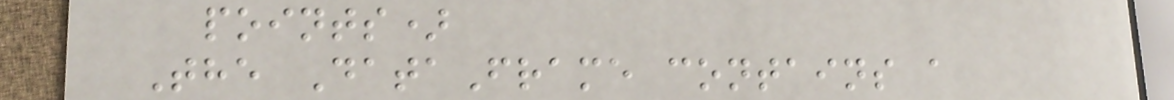points)
The DataFrame contains a
